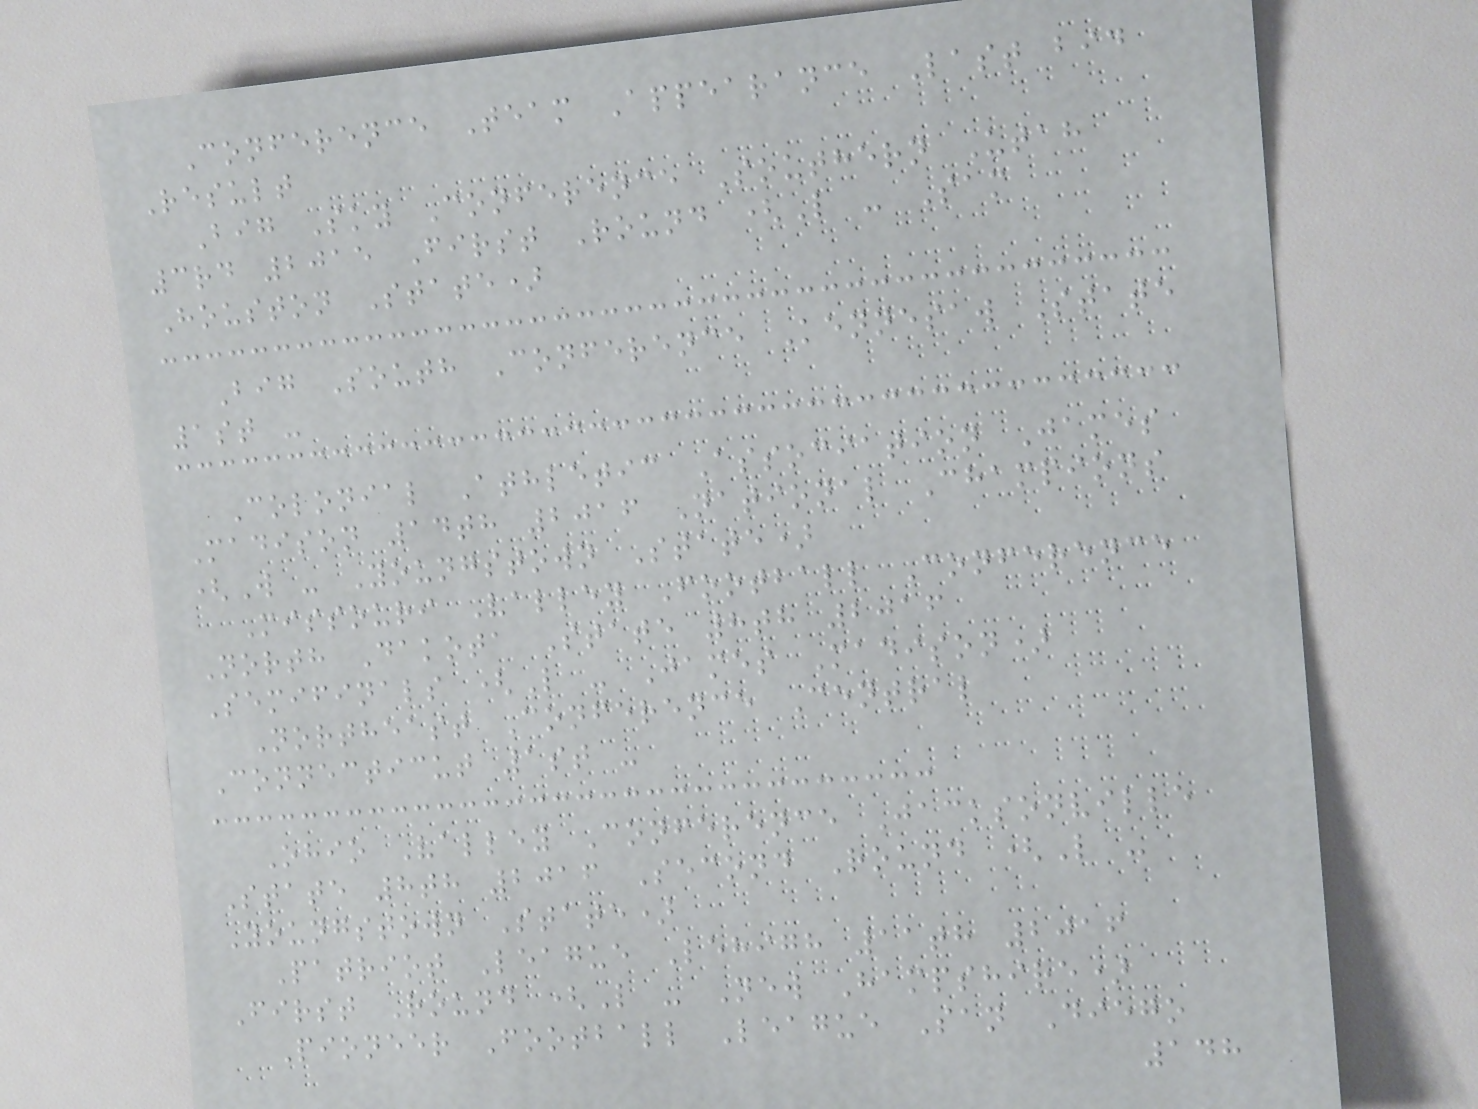Conference Team Appearance Last bid
Result
Big Sky Conference Southern Utah
3rd 2015 First Round (L - Sam
Houston State)
Big South Conference Kennesaw State
1st -
Colonial Athletic Association James
Madison 14th 2016 National Champions
(W - Youngstown State)
Missouri Valley Football Conference
North Dakota State 8th 2016
Semifinals (L - James Madison)
Northeast Conference Central
Connecticut 1st -
Ohio Valley Conference Jacksonville
State 8th 2016 Second Round (L -
Youngstown State)
Patriot League Lehigh 11th 2016
First Round (L - New Hampshire)
Pioneer Football League San Diego
148
